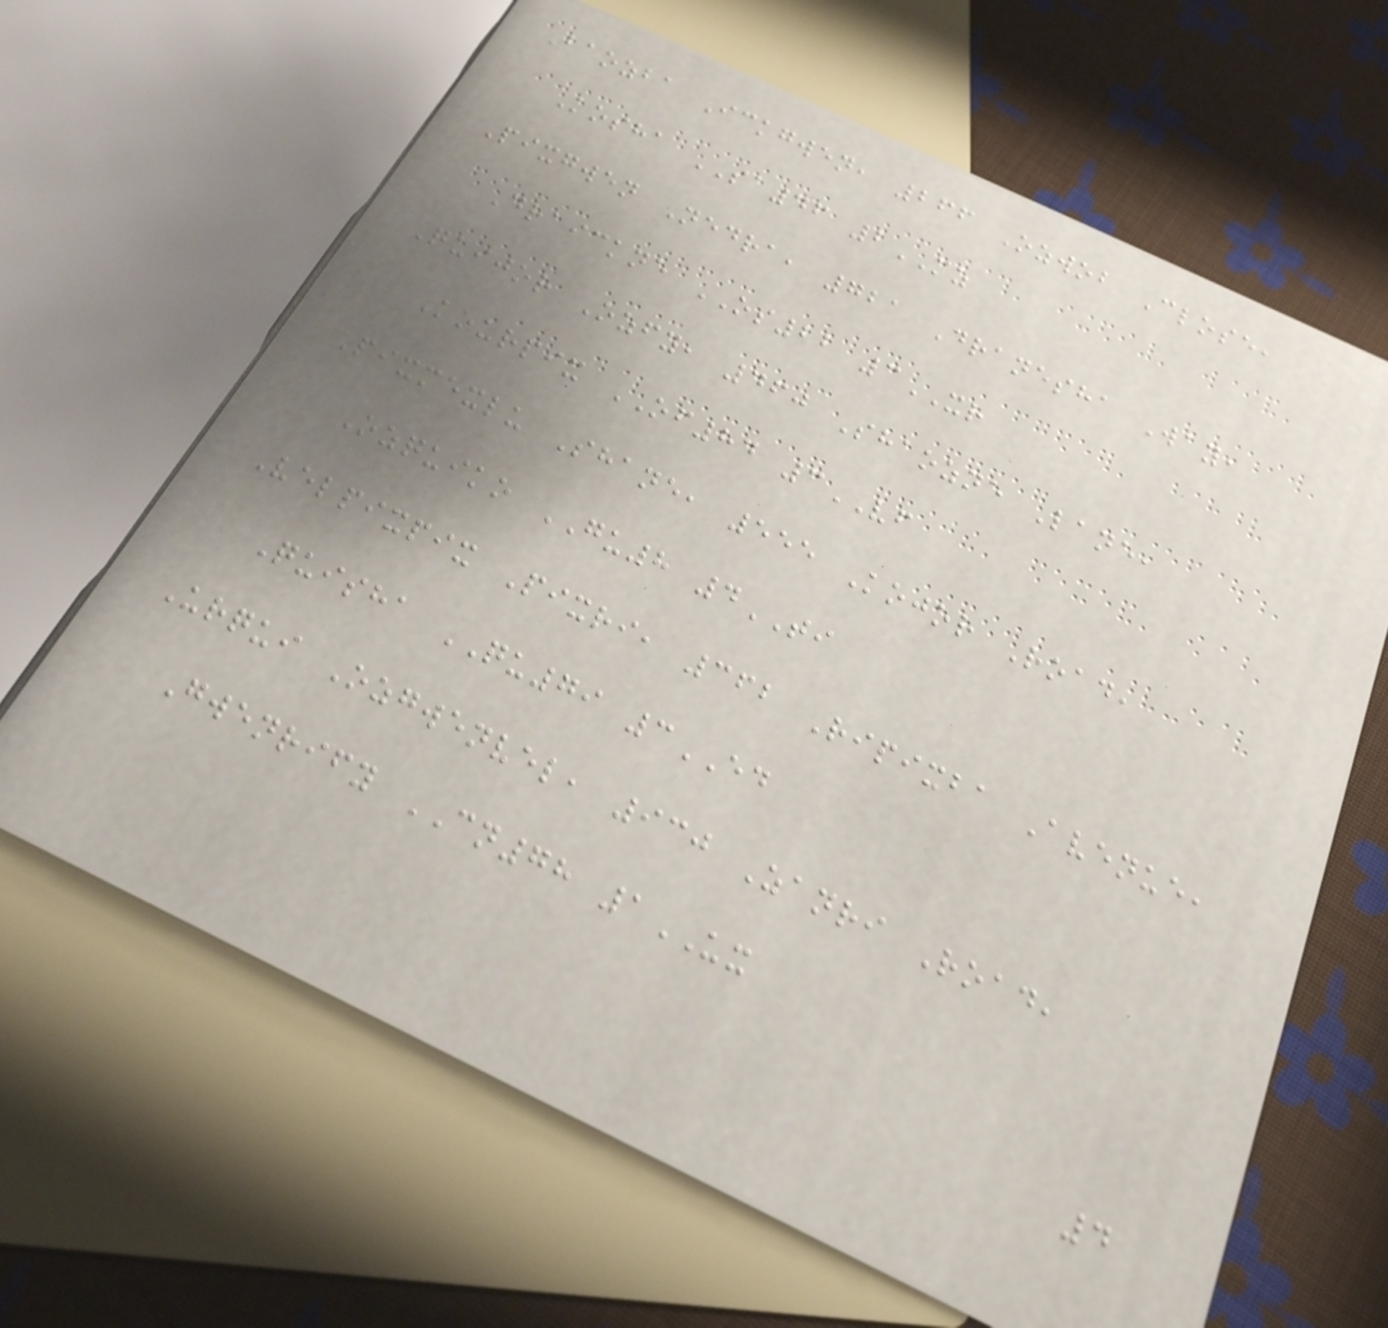Baozba Ickgwen, 266 Ozwob Close,
Kosha SA46 2MZ
Pixgwen Nedra, 721 Dranesha Way,
Draickne OS22 3XR
Quijor Ozfy, 460 Shaozne Lane,
Kourpix OF84 3VF
Pixmexlu Shane, 555 Kojor Road,
Ozquiko GU8 4TI
Velpixpix Pixri, 362 Ripixba Avenue,
Quisha QU79 3ED
Urqui Ozgwenvel, 930 Zanri Road,
Gwenrify CN78 1UX
4
